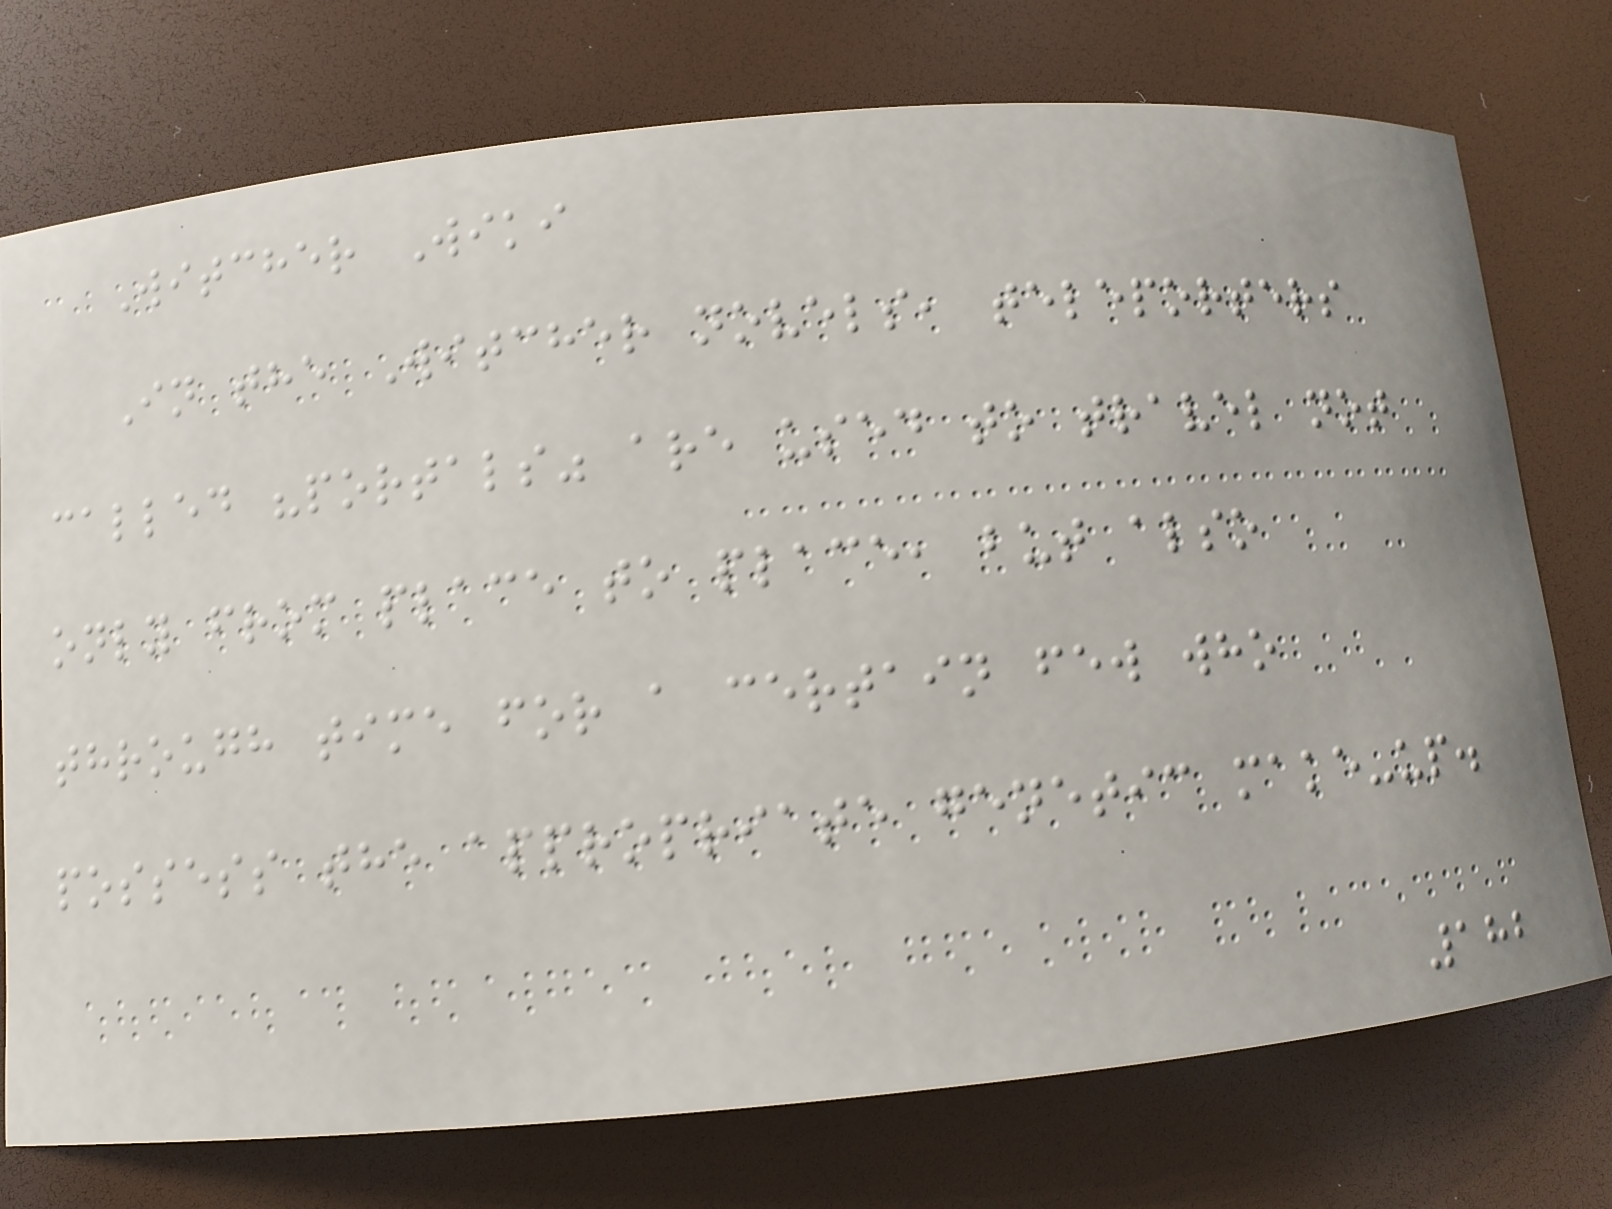Witcher Wiki
In the Witcher novels, teleporters
called "portals" are used to travel not
only from place to place, but also
through time for a certain few who
possess the appropriate genetic make-up.
182
